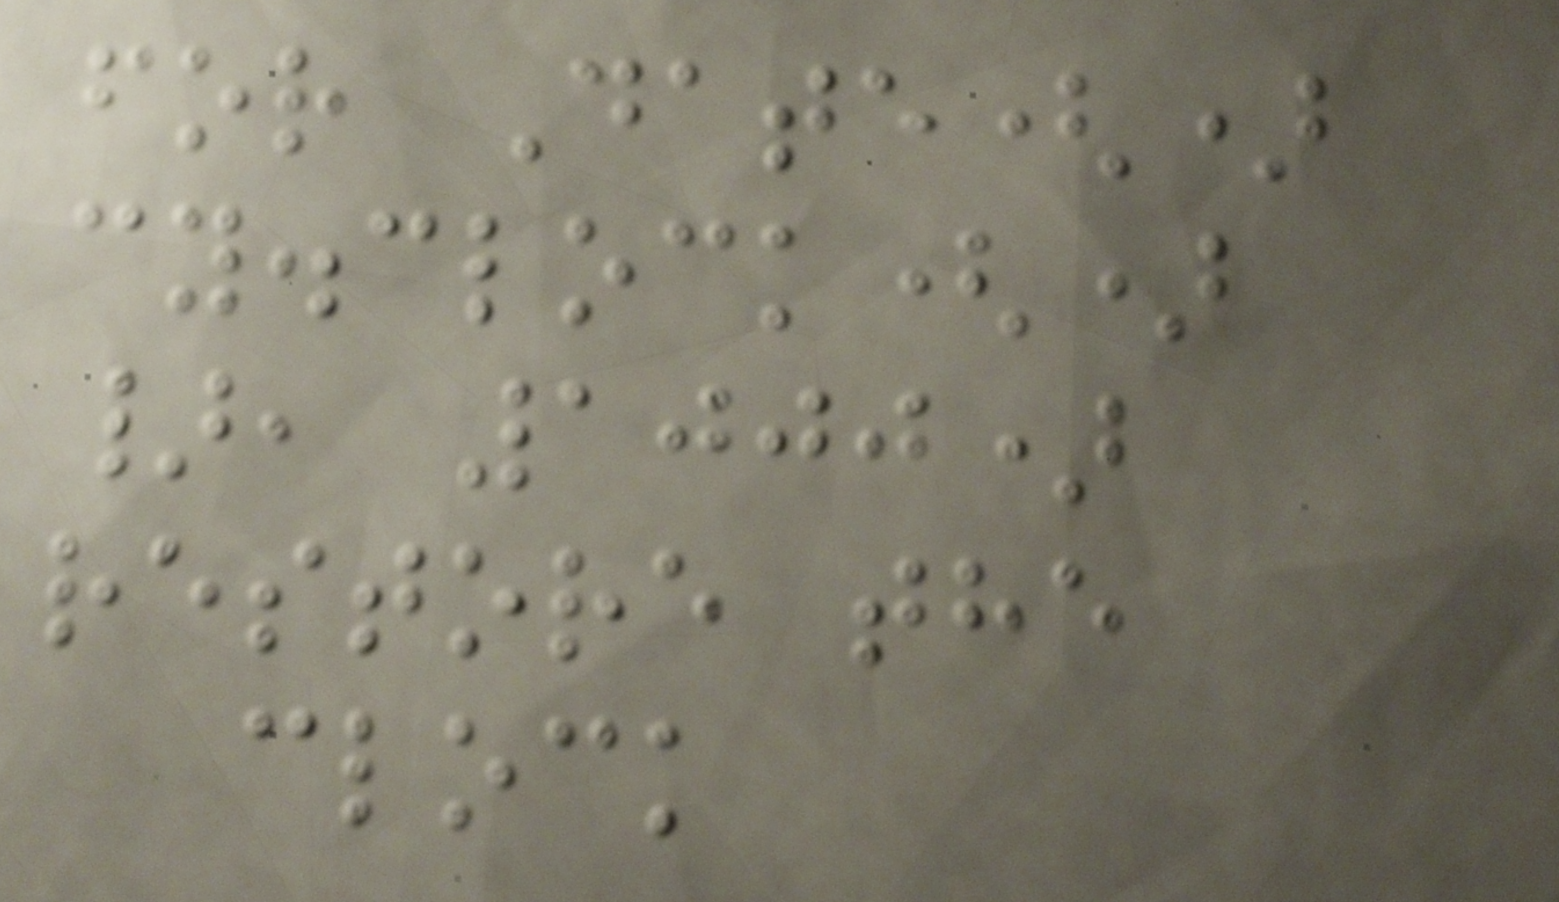for Date()
cy.clock()
}, 1000)
restore the
clock
